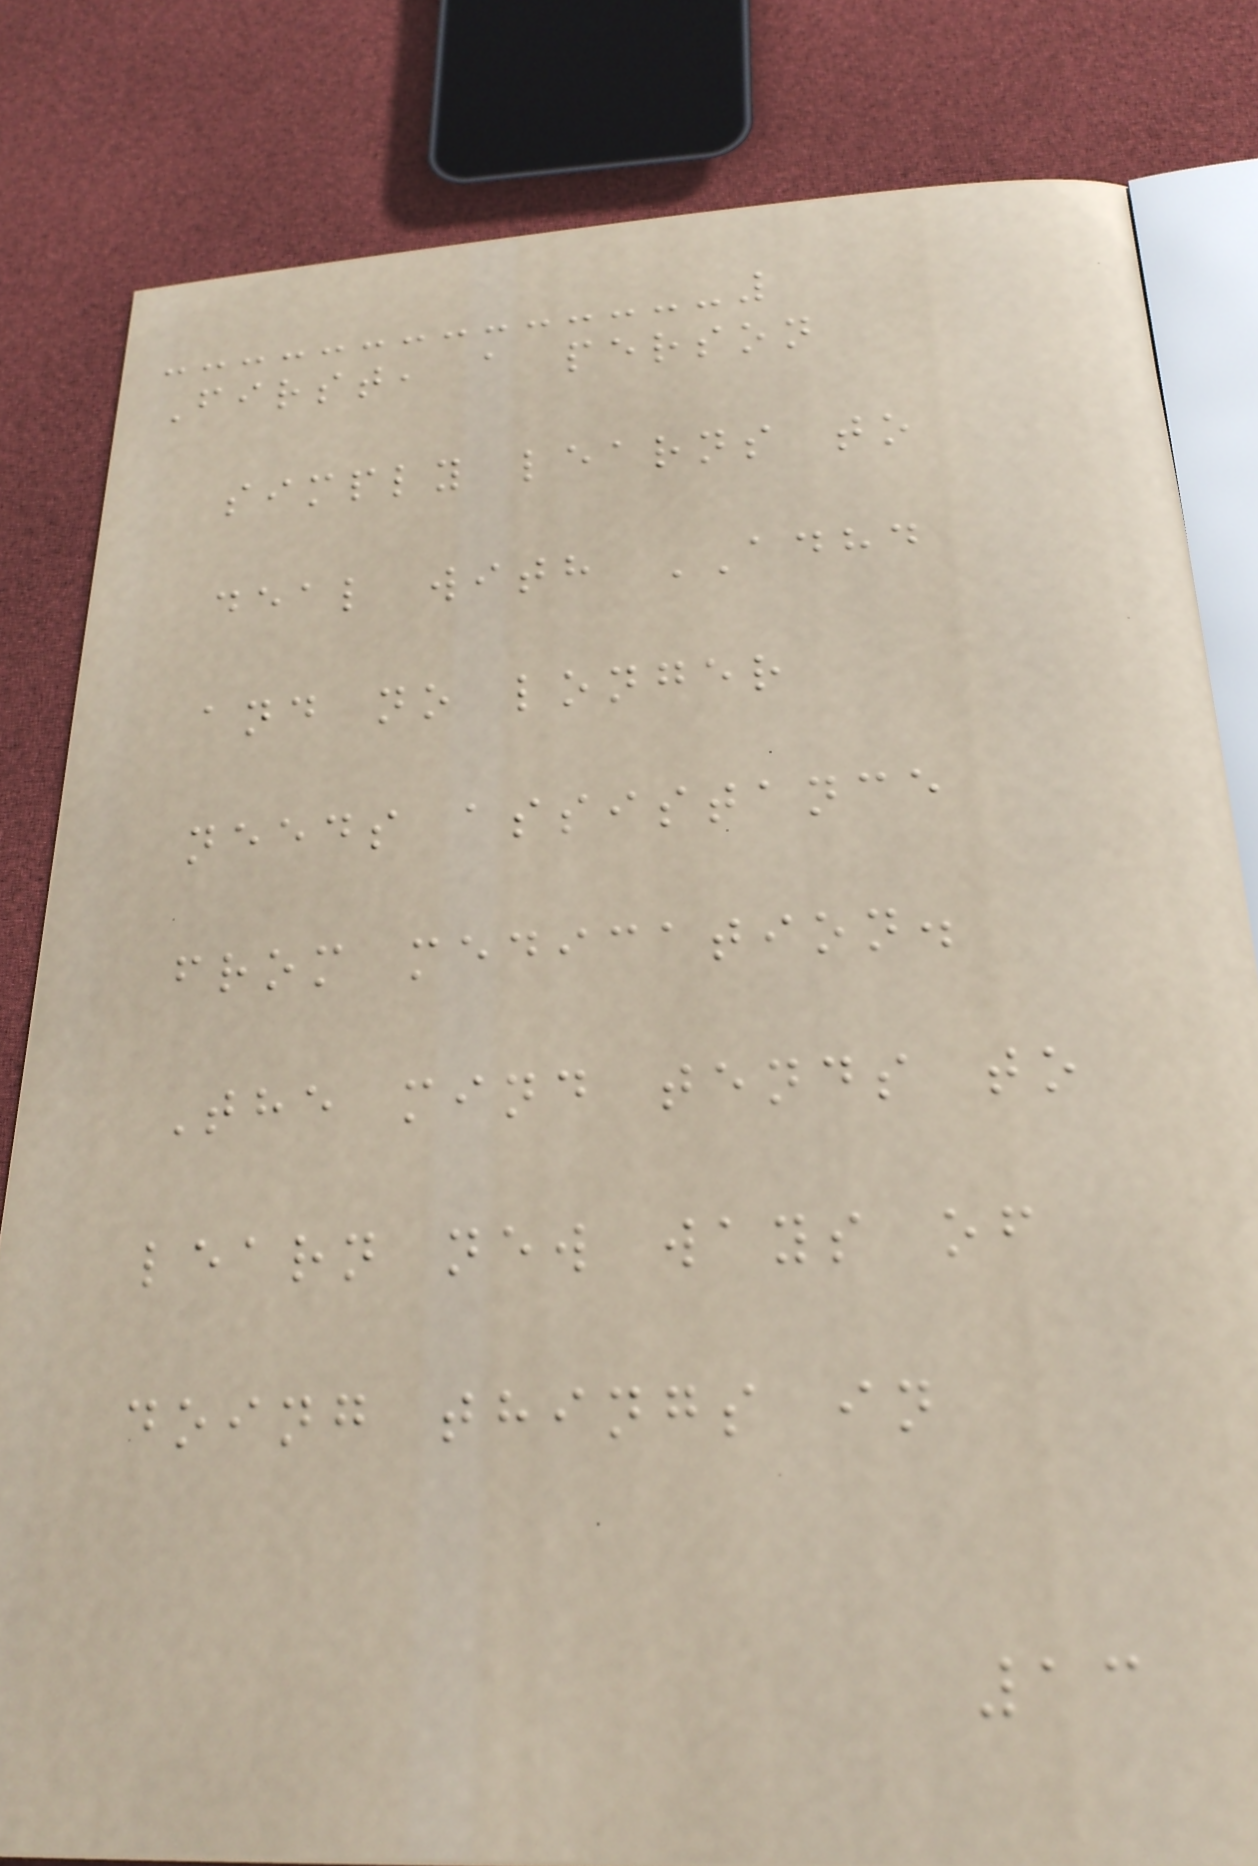First, a person
simply learns to
deal with ADHD
and no longer
needs assistance
from medication.
The mind tends to
learn new ways of
doing things in
13
